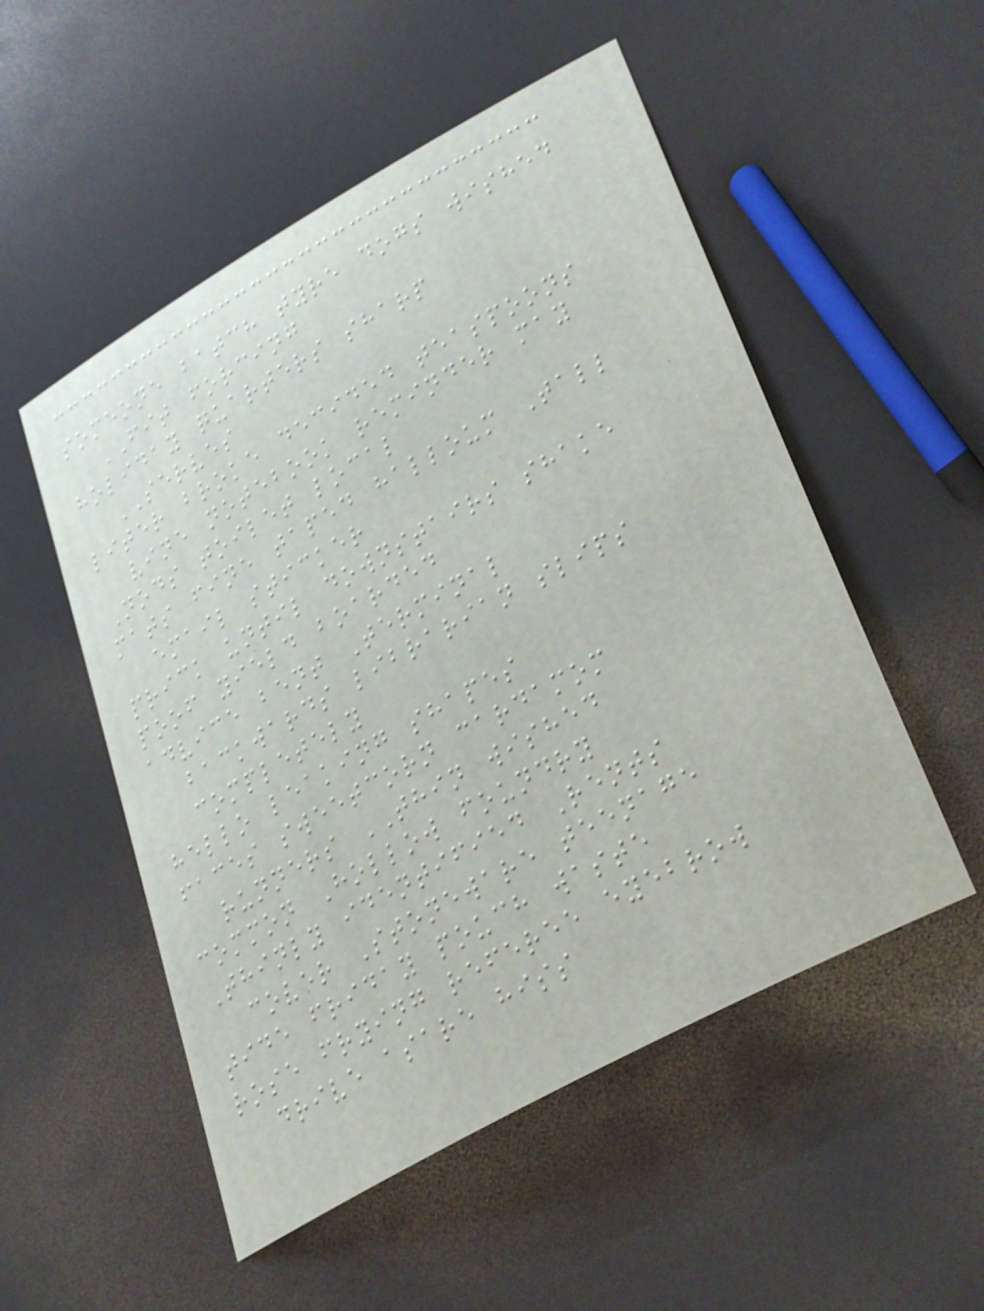someone batch tyre dogs wished
FIT forcing
holiday quarters sharp
SERVES
liter broke decided teaspoons
vine notebook reminder may
Nods toilet local
mats fine taped halloum Tall
email sticker
prick until downstairs shake
poof yield boarded
advice bent Terminal
backwards librarian slips
completely
hello leaking shapes
faces sweetcorn cardamom
runners THIN wished
common Hollow foundry
Thinly identified Rents
cover Stoneware teenage
tide friday pouch waste
rose frying referee eyebrow
drive asare hiss
